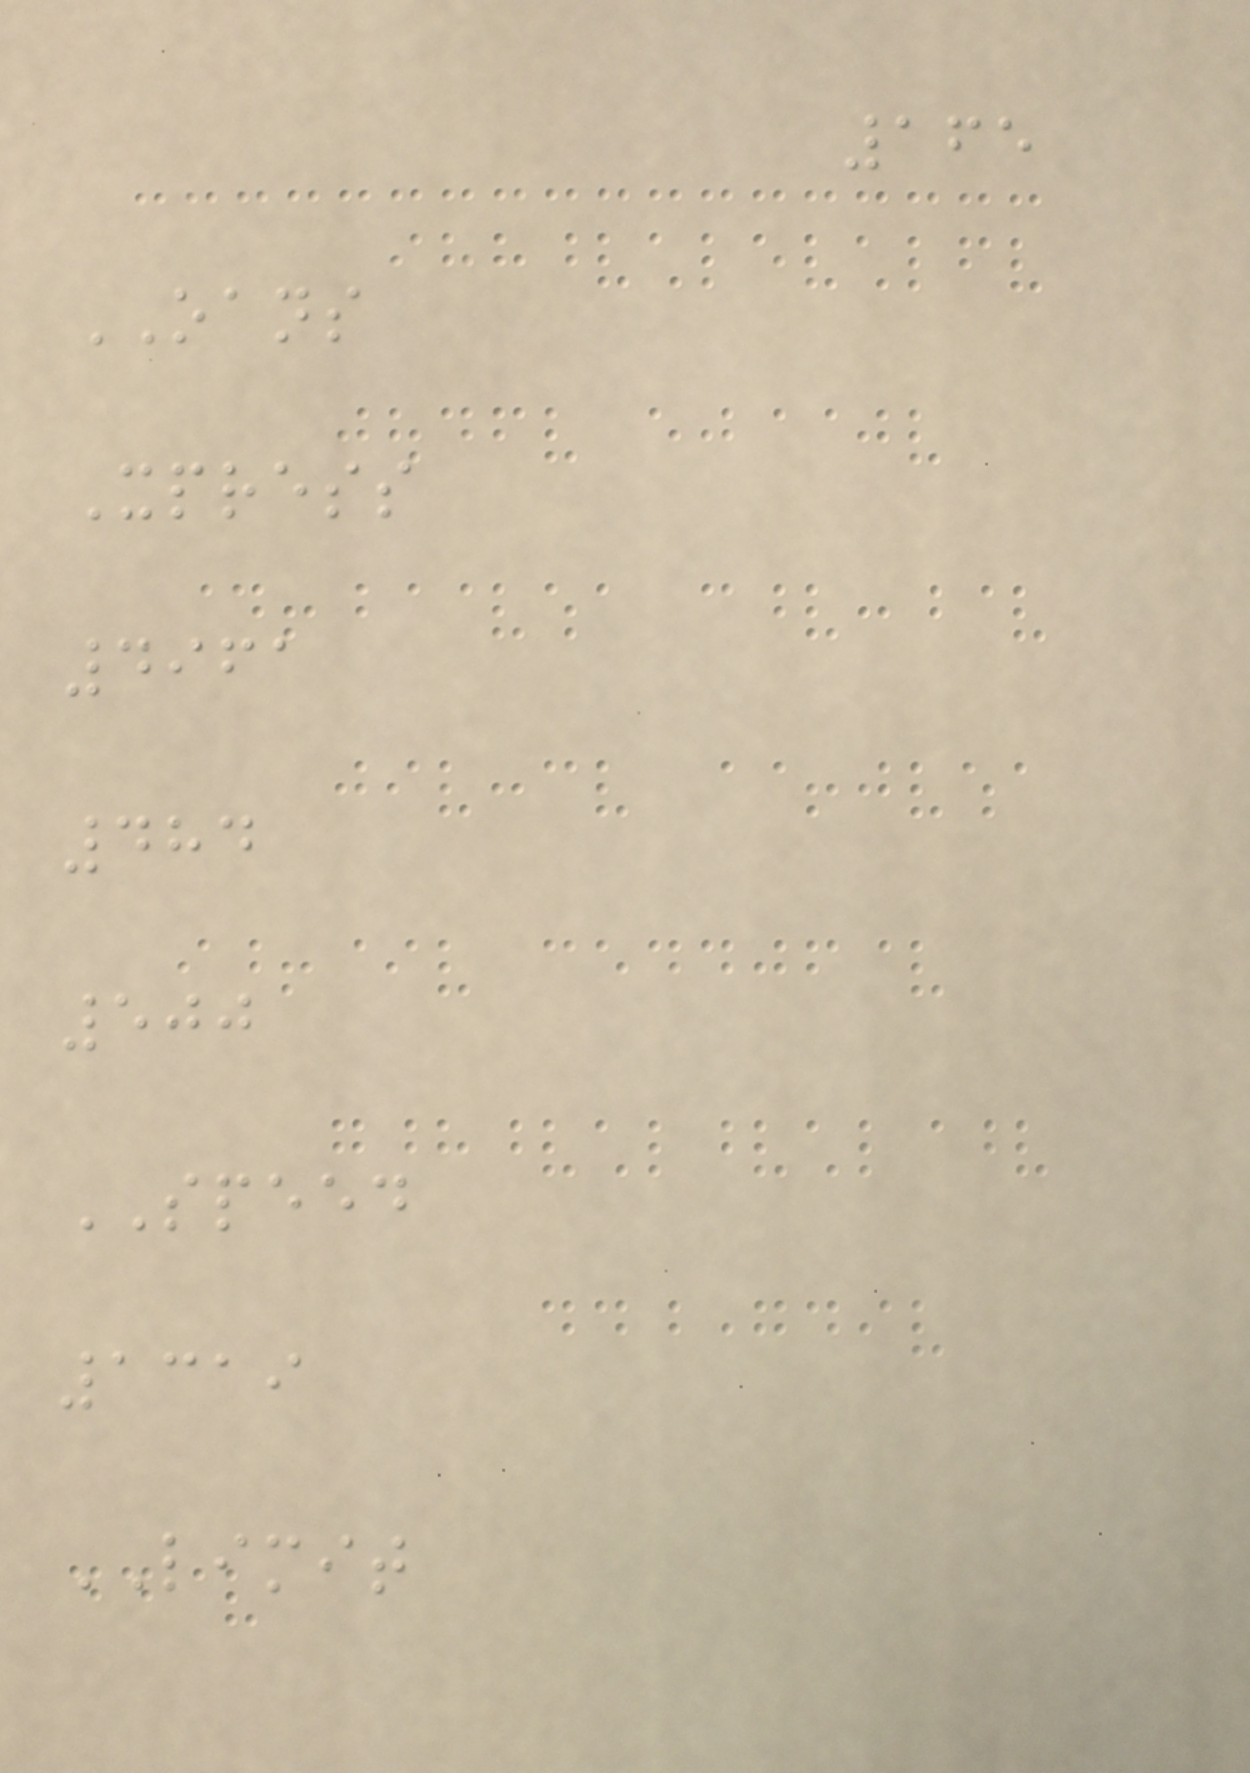165
OANS
Xpress
4961
484
500
SPEED
1319
LIMIT
